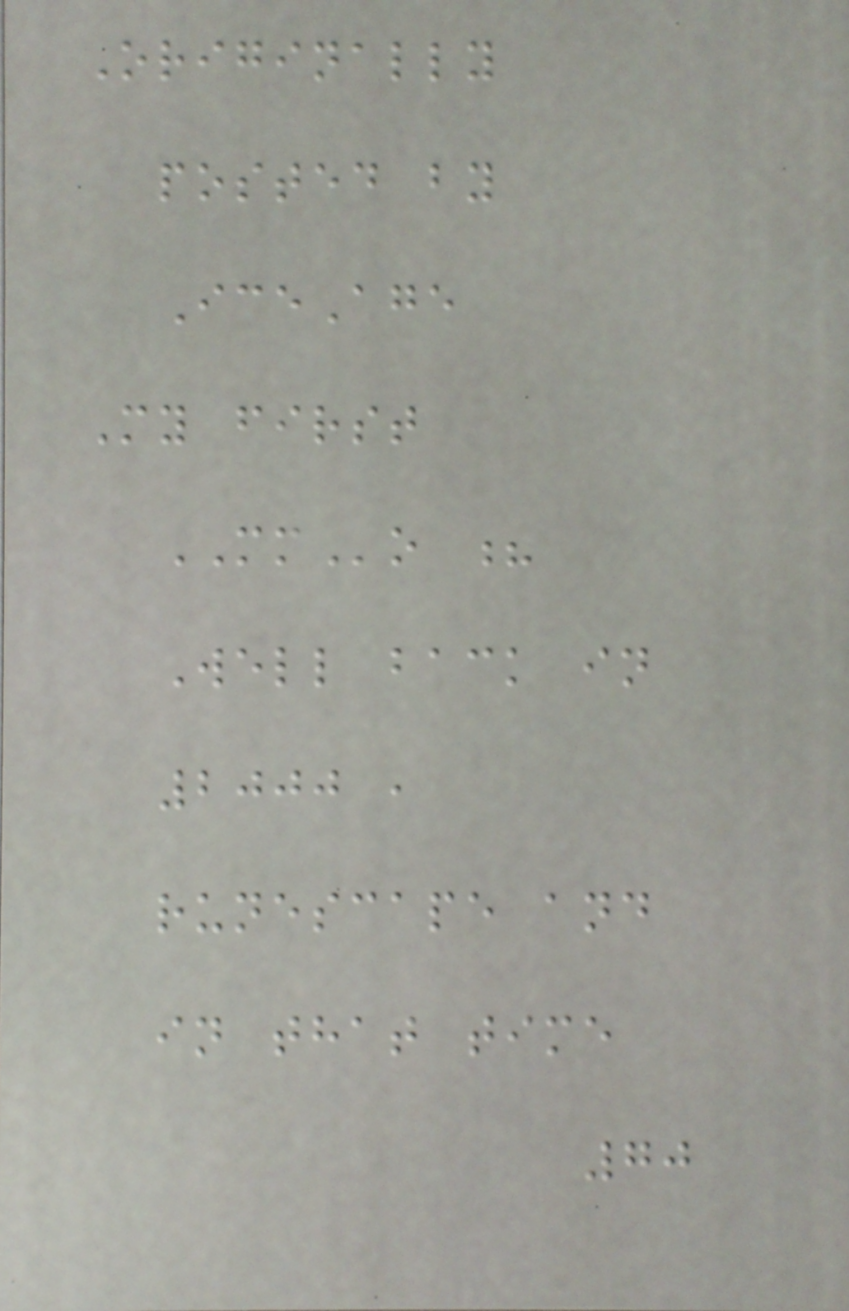Originally
posted by
IceAge
My first
MMo ?
Well back in
2000 ,
runescape and
in that time
70
